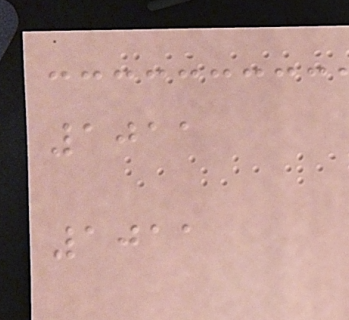1011
1011
